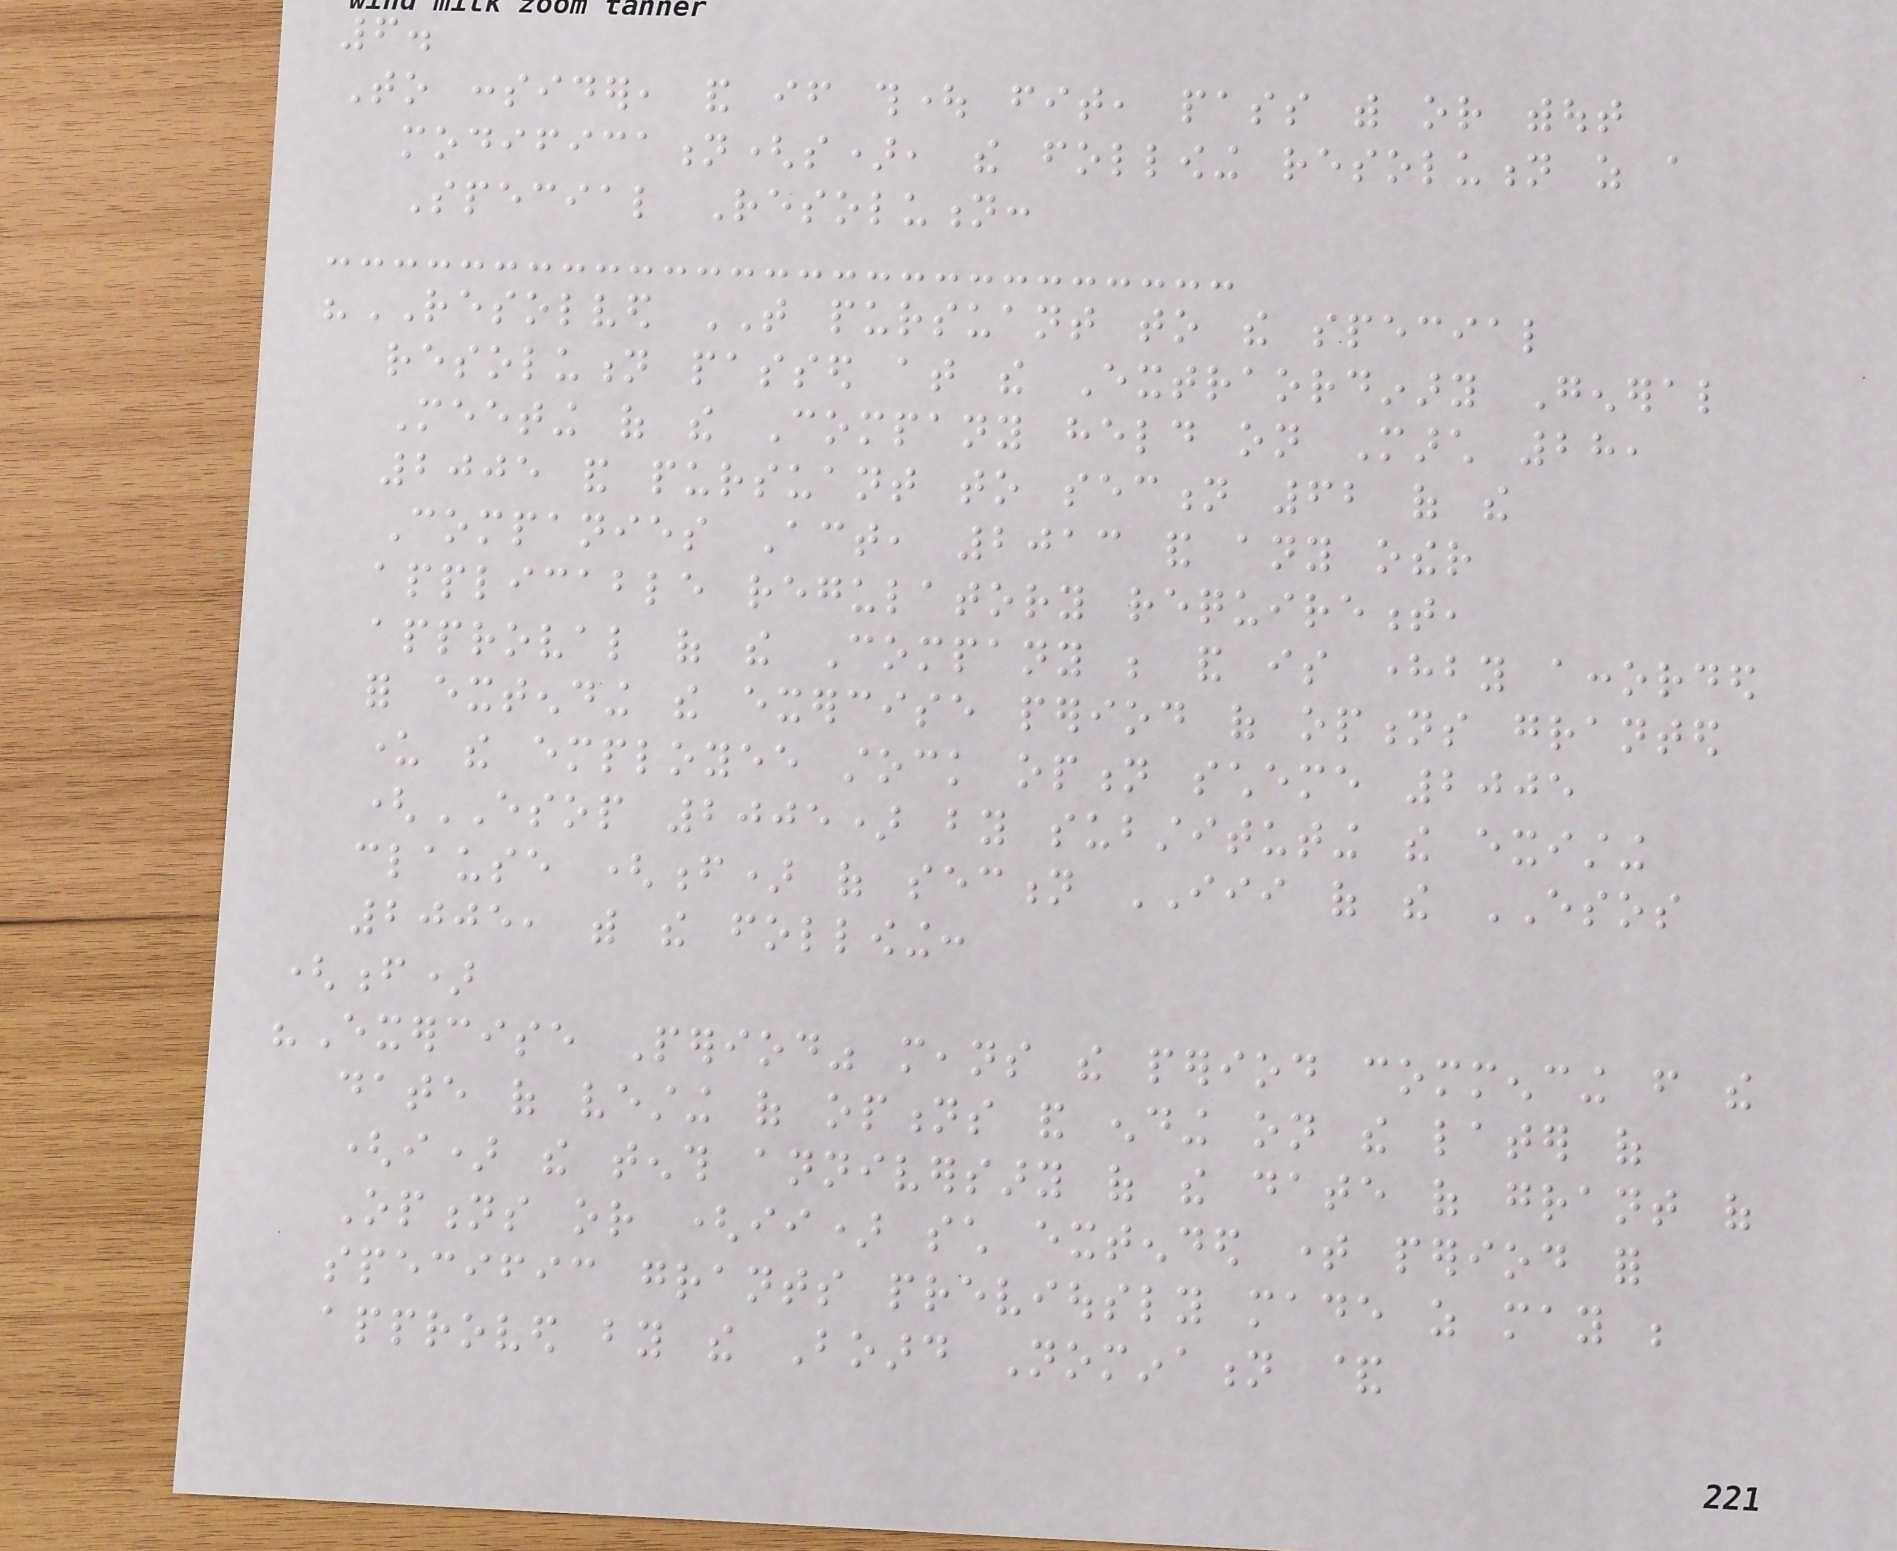6.
To consider, and if thought fit, pass with or without
modification(s), the following resolution as a
Special Resolution:
"RESOLVED THAT pursuant to the special
resolution passed at the Extraordinary General
Meeting of the Company held on March 28,
2005 and pursuant to section 62 of the
Companies Act, 2013 and any other
applicable regulatory requirement,
approval of the Company be and is hereby accorded
for extending the exercise period of options granted
under the employee stock option scheme 2005
(ESOP 2005) by substituting the existing
clause (f) of section III of the ESOS
2005, with the following:
(f)
"Exercise Period" means the period commencing from the
date of vesting of options and ending on the later of
(i) the tenth anniversary of the date of grant of
Options or (ii) such extended time period for
specific grants previously made as may be
approved by the Board Nomination &
